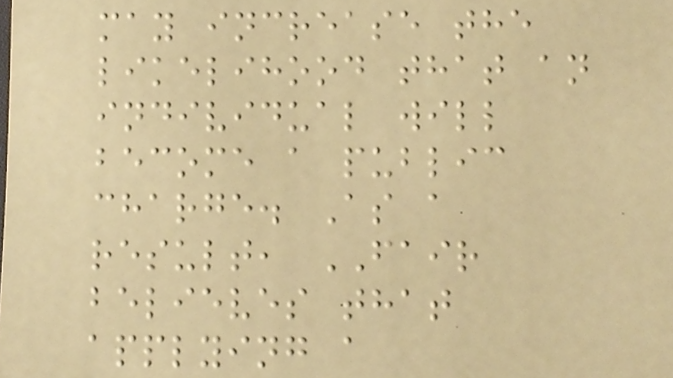may increase the
likelihood that an
individual will
become a public
charge. As a
result, FAIR
believes that
applying a
